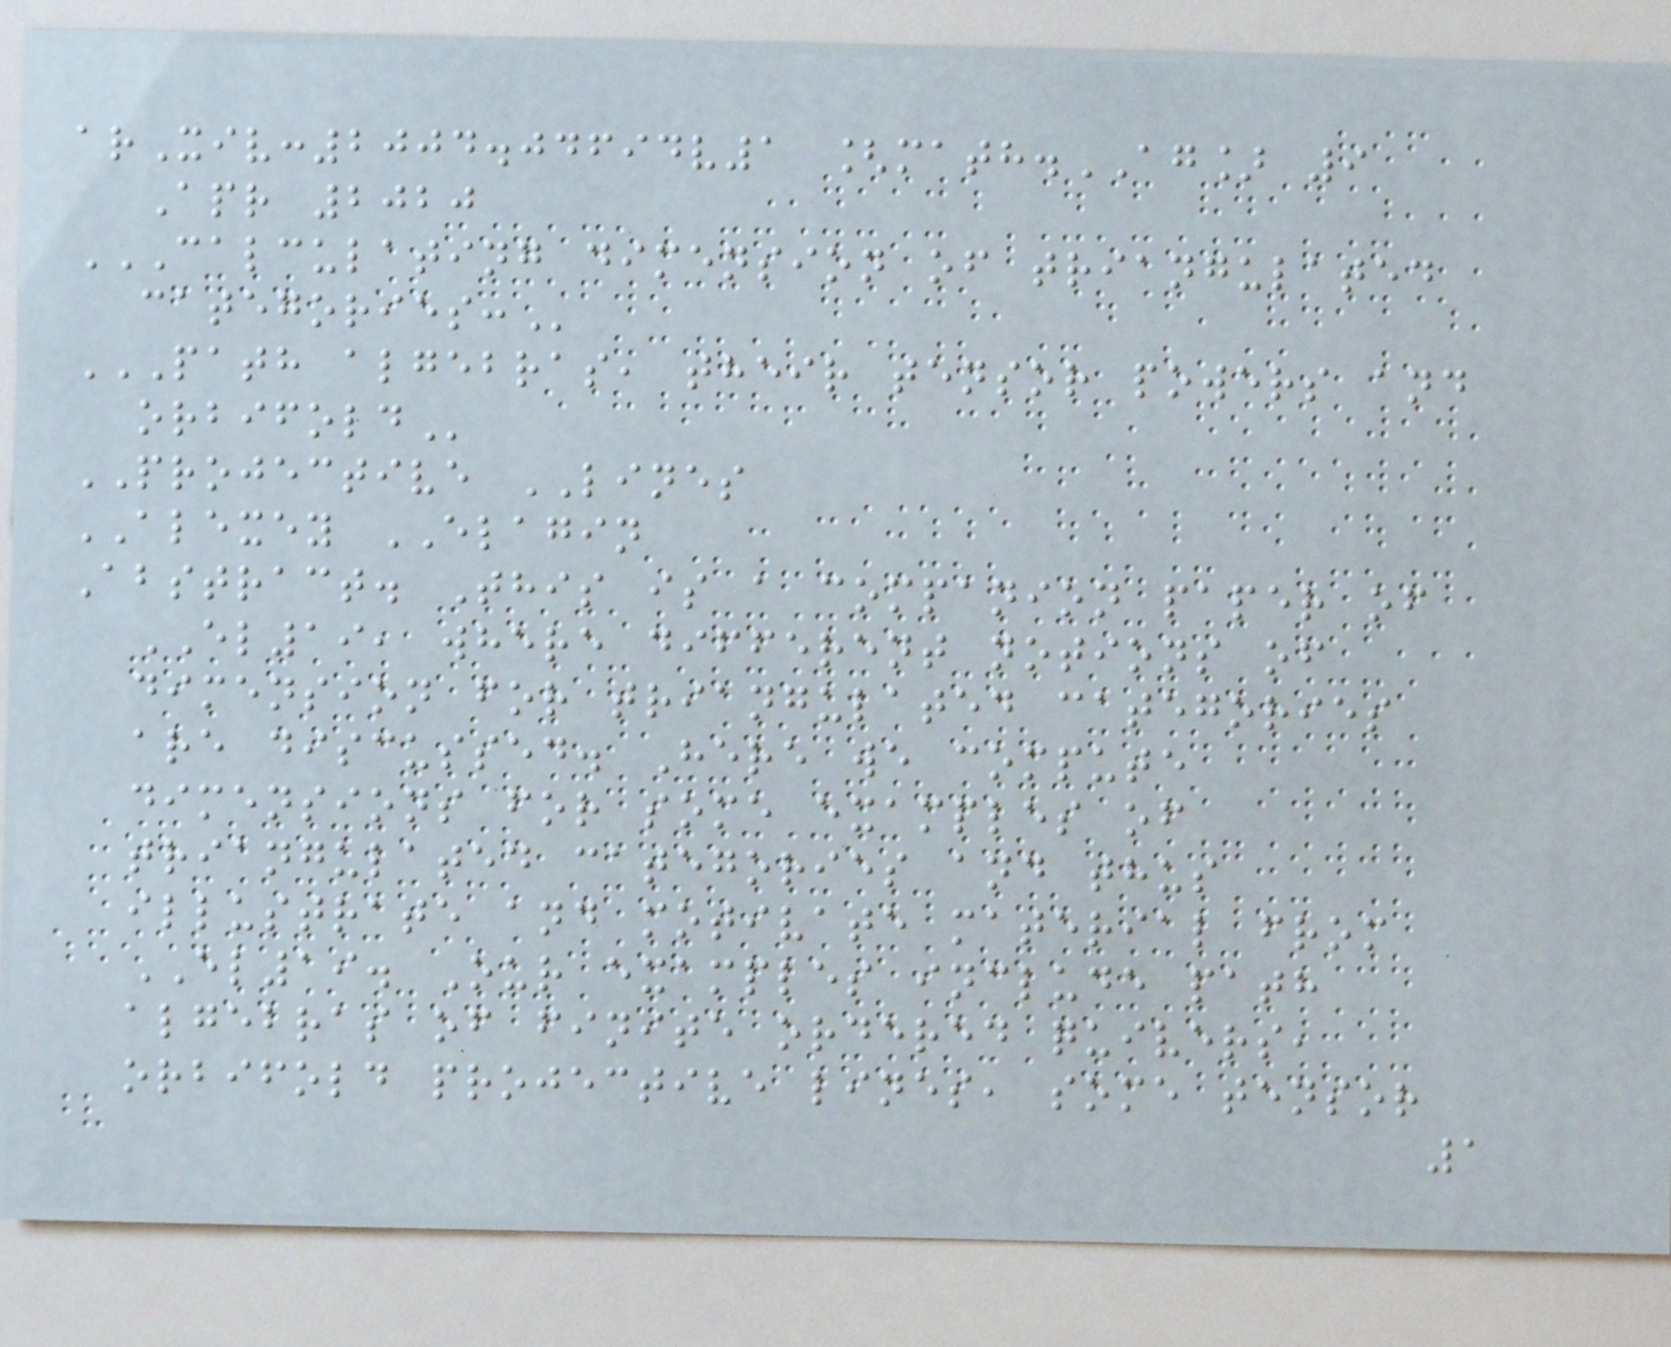arXiv:2004.04694v1 [math.AG] 9
Apr 2020
CALCULATING DIMENSION OF TRIANGULATED
CATEGORIES:
PATH ALGEBRAS, THEIR TENSOR POWERS AND
ORBIFOLD
PROJECTIVE LINES
ALEXEY ELAGIN
Abstract. This is a companion paper of
EL19, where different notions of
dimension for triangulated categories
are discussed. Here we compute
dimensions for some examples of
triangulated categories and thus
illustrate and motivate material from
EL19. Our examples include path
algebras of finite ordered quivers,
orbifold projective lines, some tensor
1
